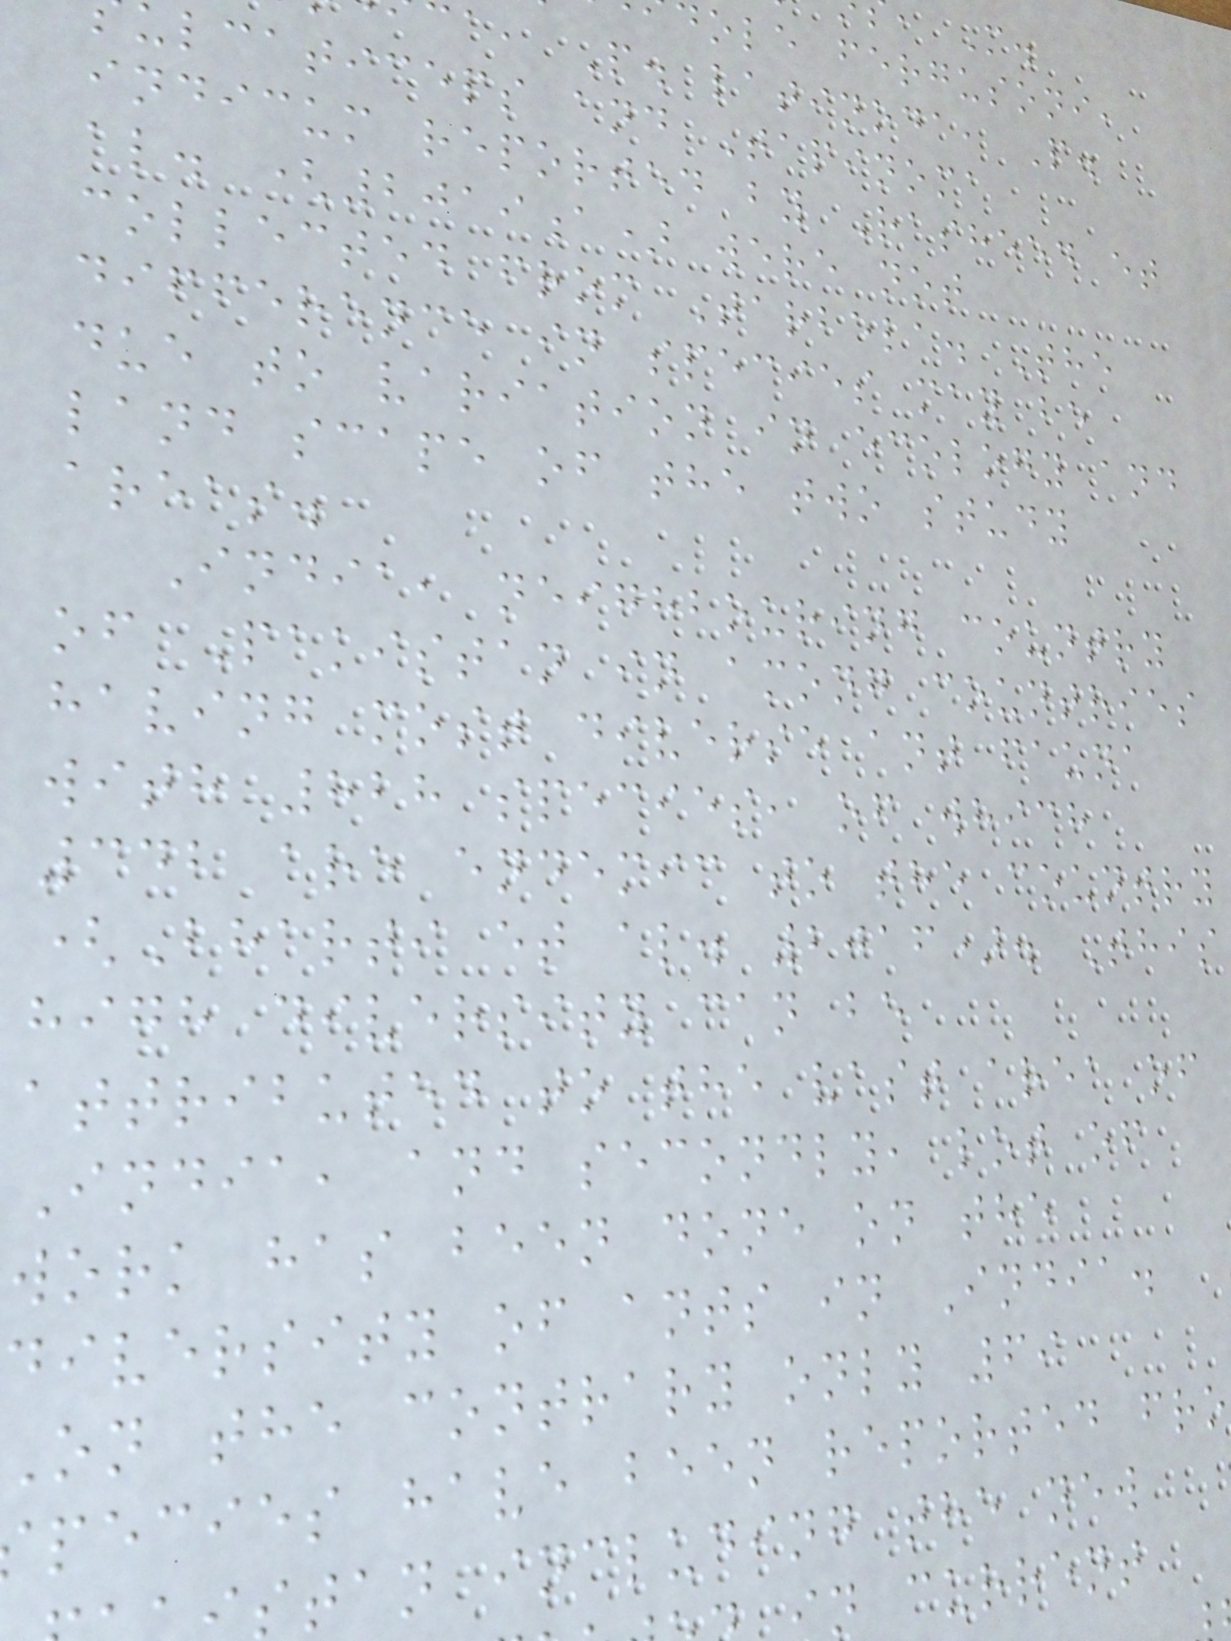ole fergusoni,
a, P. latinoda, P.
lcaticeps and Tapinoma
indicum reported by Rasheed et
al. (2019a) were not
collected from Tarbela. The
difference in species may be
due to variation in ecology and
land scape of the two study
areas.
India, neighbouring country
of Pakistan in among countries
having most diverse ant fauna
with 828 species, of which
342 are endemic to the country
(Bharti et al. 2016). This
high diversity can be
attributed to the vast area of
India, and secondly, lot of
work has been done on the
diversity of ants in India.
on the contrary only 69
pecies have been reported fro
stan including the new
n current
